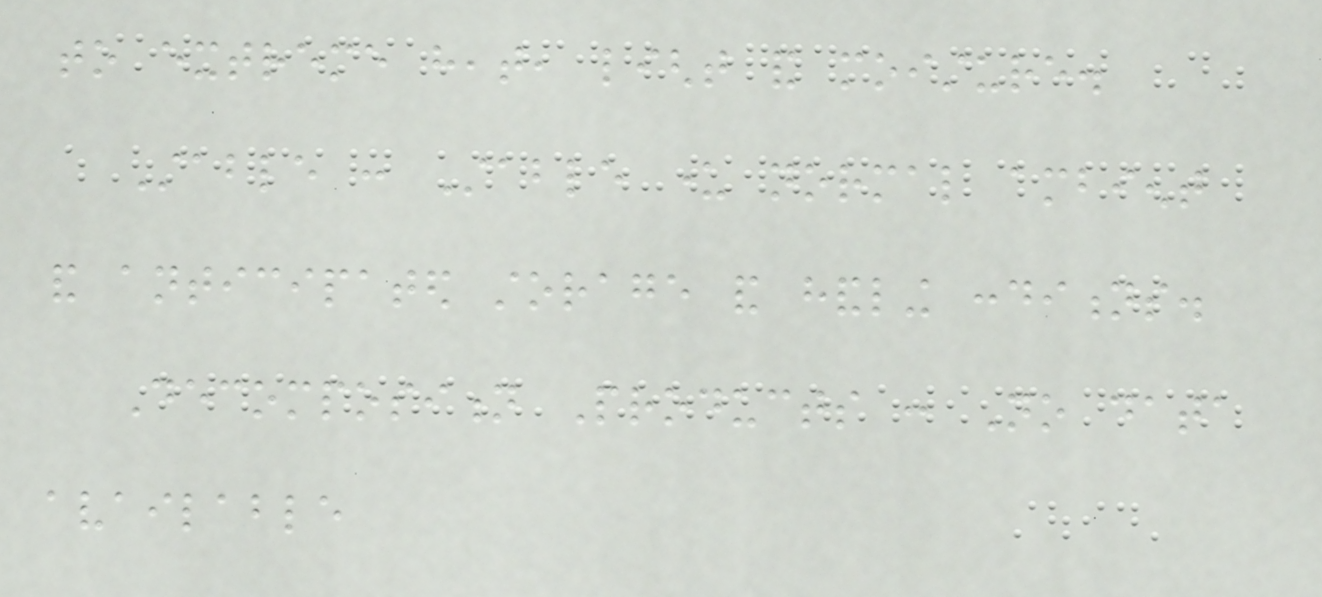to extreme heat, light and moisture.
Stable : Stable under normal ambient
and anticipated storage and handling conditions.
Decomposition Products : No data
available
